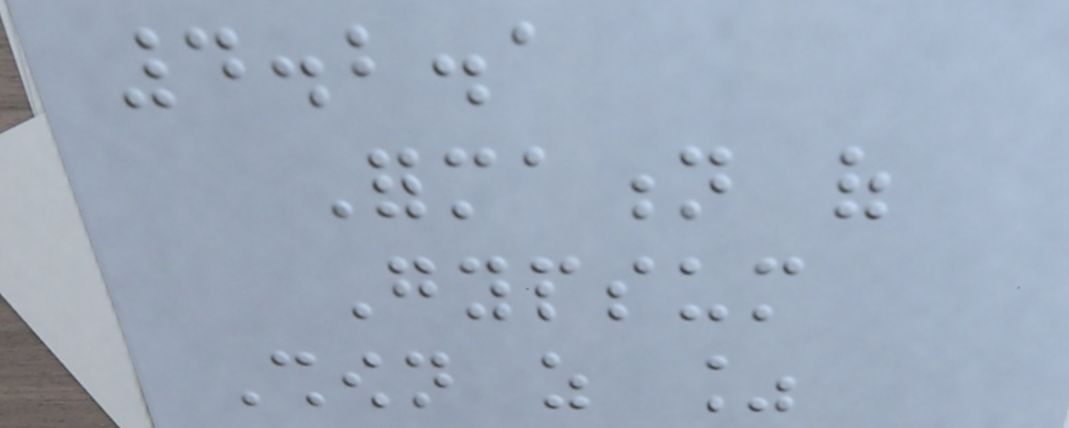4.2.1
Formation of
Gypsum
Shown as %
